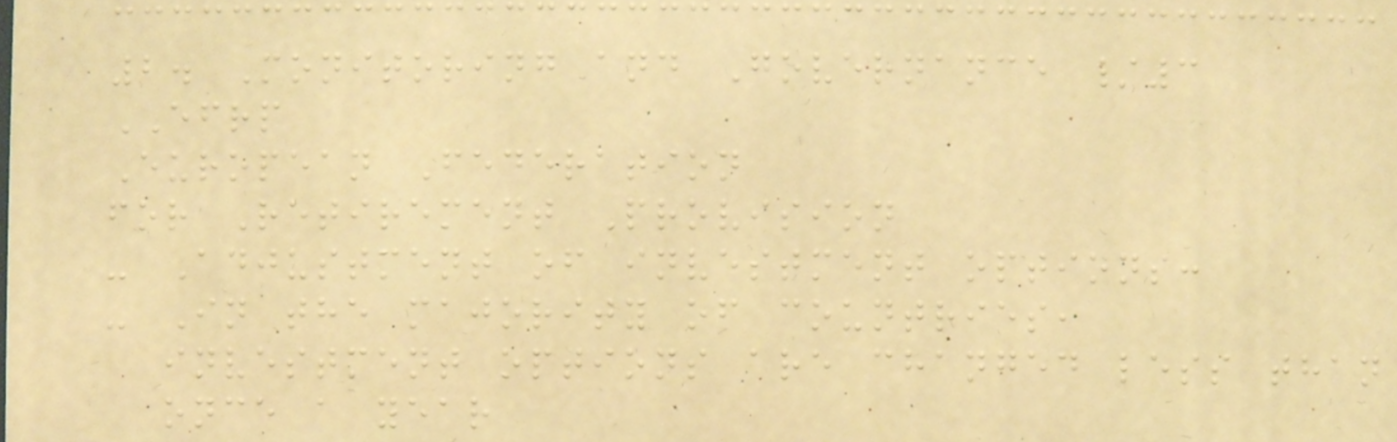2. Monitoring and Governance /3
EFRP
European Federation
for Retirement Provision
- Adjustment of investment options:
- In the majority of countries,
investment options are changed less than
once a year
